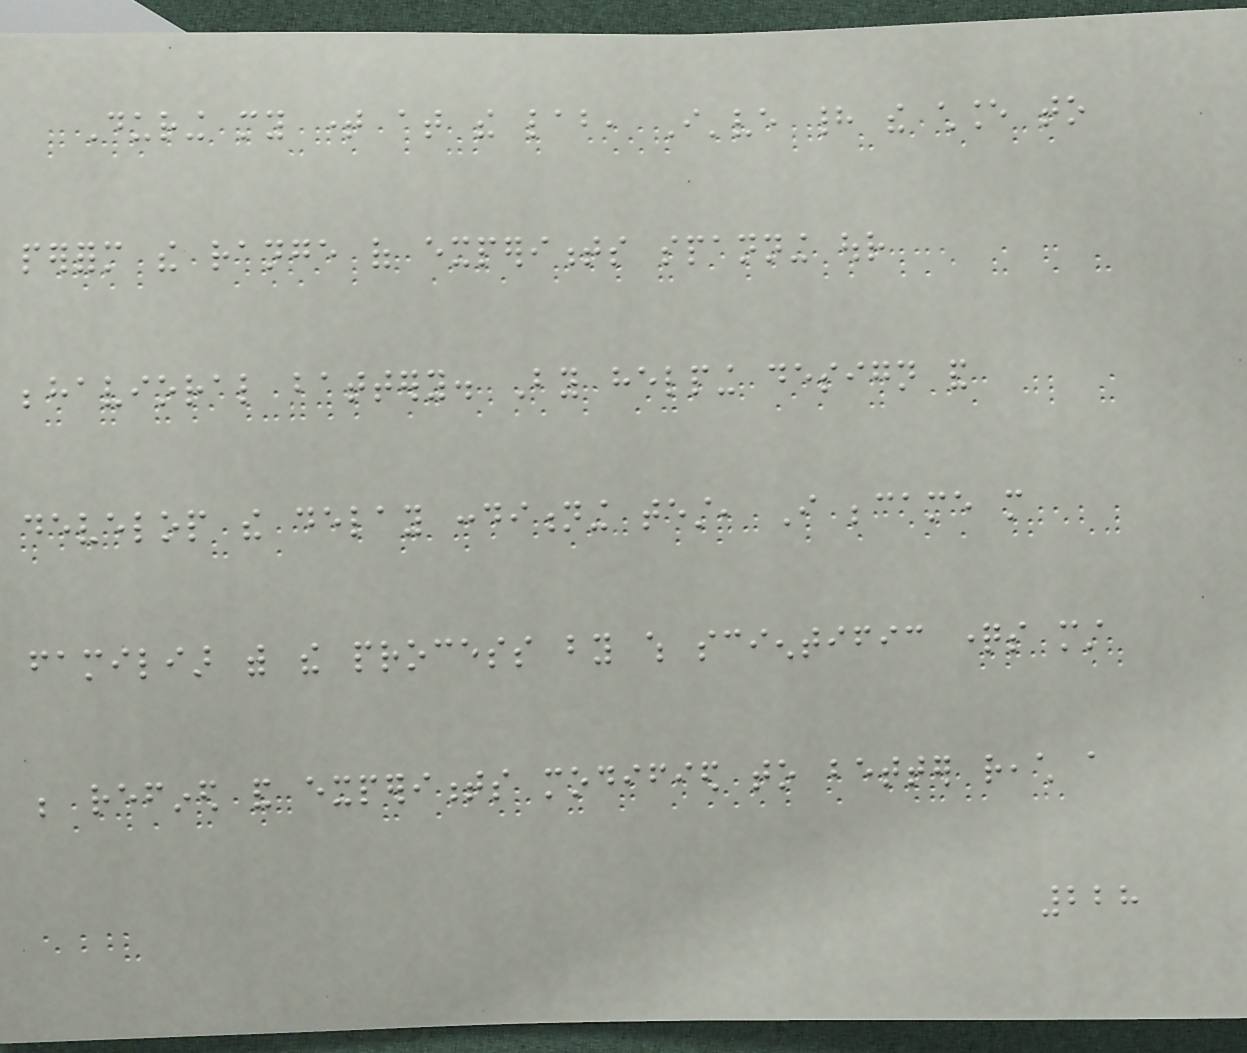During my time at the lab, I've had the chance to
perform the range of experiments spanning our
behavioral battery. By helping design and
develop the delay conditioning test, I became more
familiar with the process by which scientific questions must
be refined and experiments modified to better reach a
228
